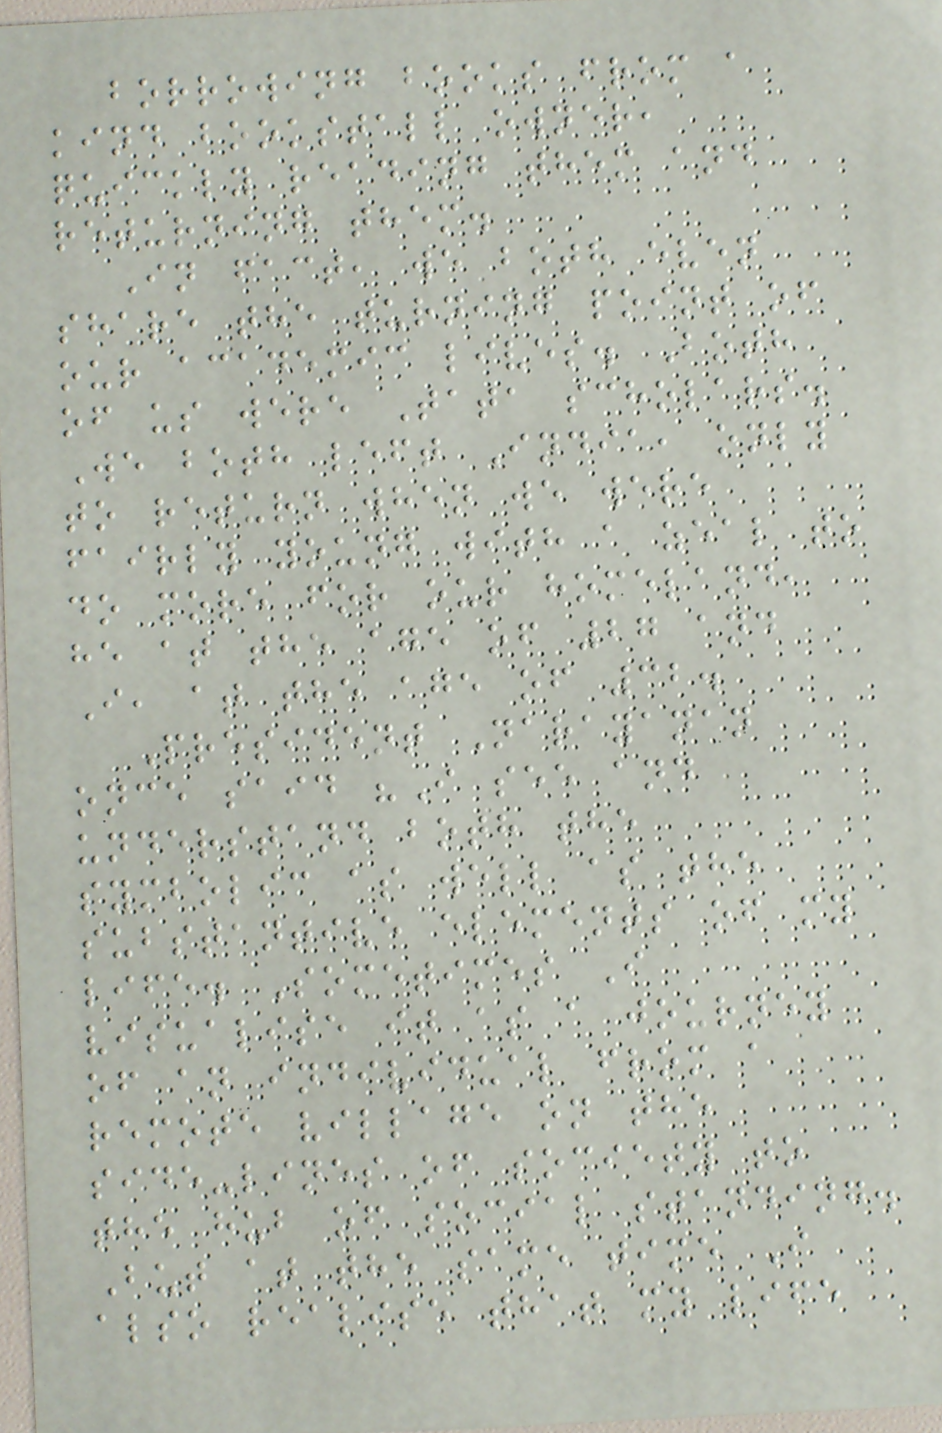borrowing books from a
kind bookstall owner,
quickly reading them and
returning them.
In fact, we both even
share the turning point of
our academic lives. Both
of us were Tata scholars.
We both left India, only
to return when we were
fairly young with a zeal to
do more for our homeland,
he at the age of 27 and
I, at the age of 32.
President Narayanan
once said "I see and
understand both the
symbolic as well as the
substantive elements of my
life. Sometimes I
visualise it as a journey
of an individual from a
remote village on the
side-lines of society to
the hub of social standing.
But at the same time I
also realise that my life
